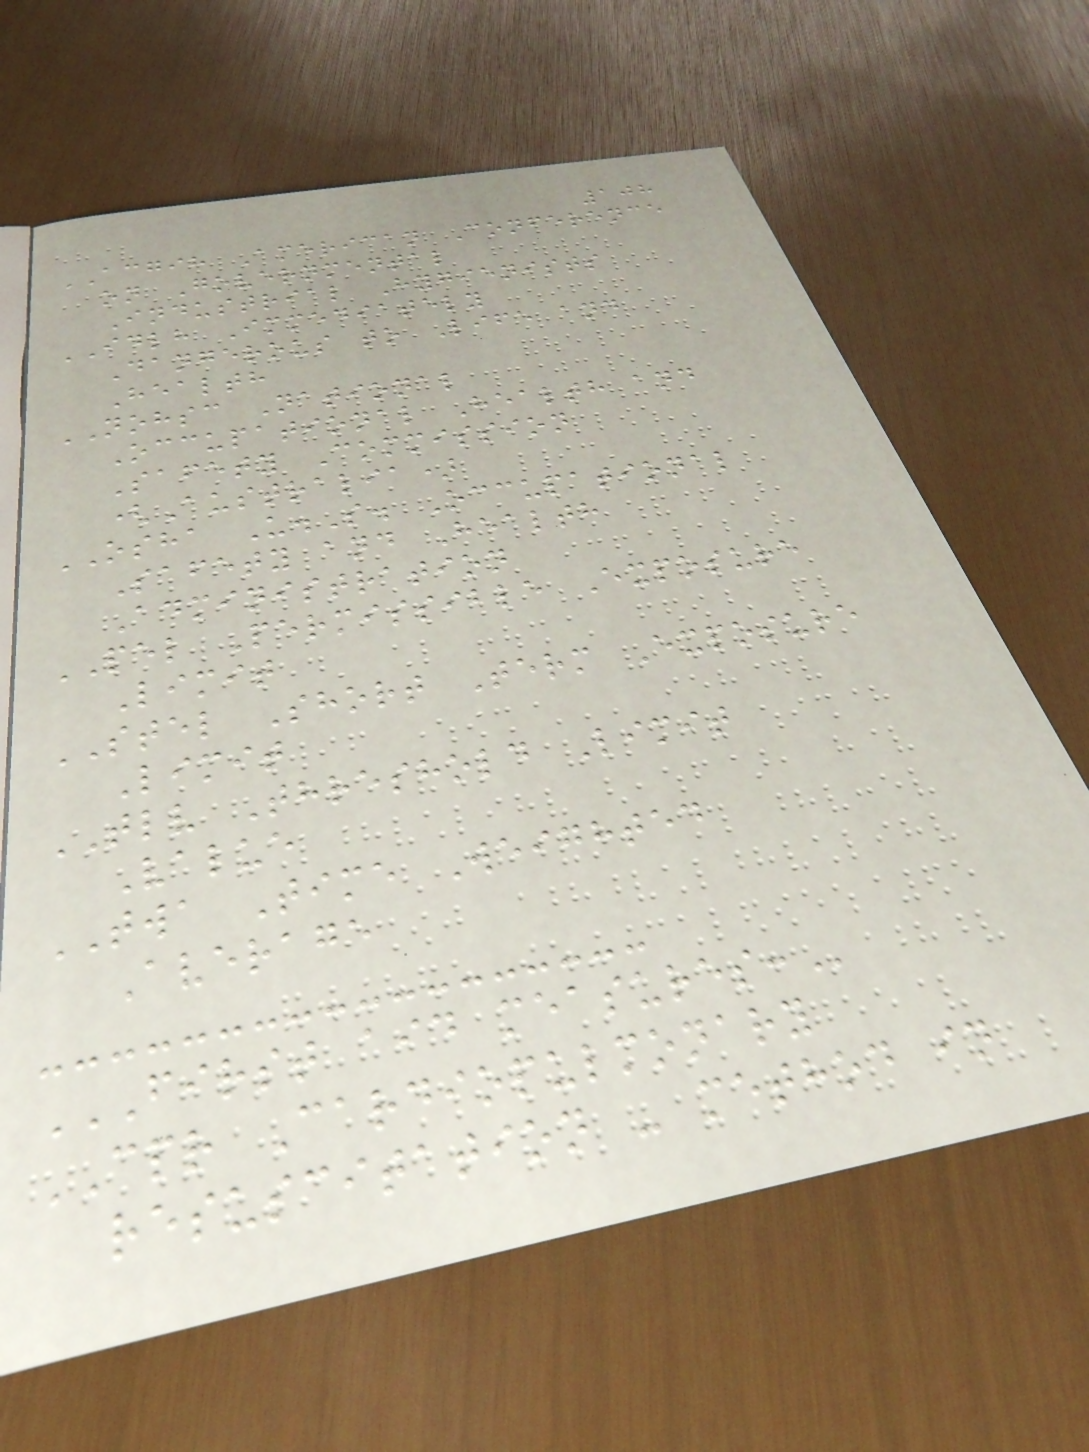108
ACGIH American Conference
on Governmental
Industrial Hygienists
IDLH Immediately
Dangerous to Life and
Health
NOHSC National
Occupational Health and
Safety Commission
(Australia)
OSHA U.S. Occupational
Safety and Health
Administration
PEL Permissible Exposure
Limit
STEL Short Term Exposure
Limit
TLV Threshold Limit
Value
TWA Time Weighted
Average
FIRST AID MEASURES:
CPR Cardiopulmonary
resuscitation - method in
